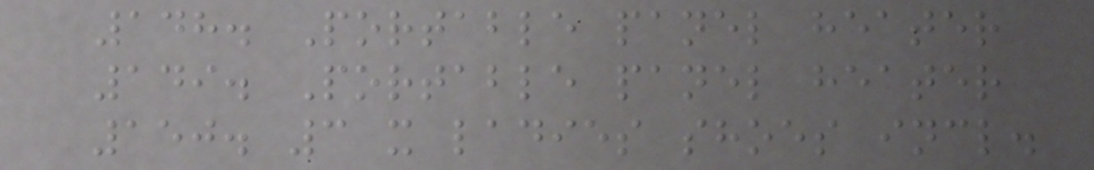148. Portable panel heater
149. Portable panel heater
150. 3 x ladies shoes incl.
